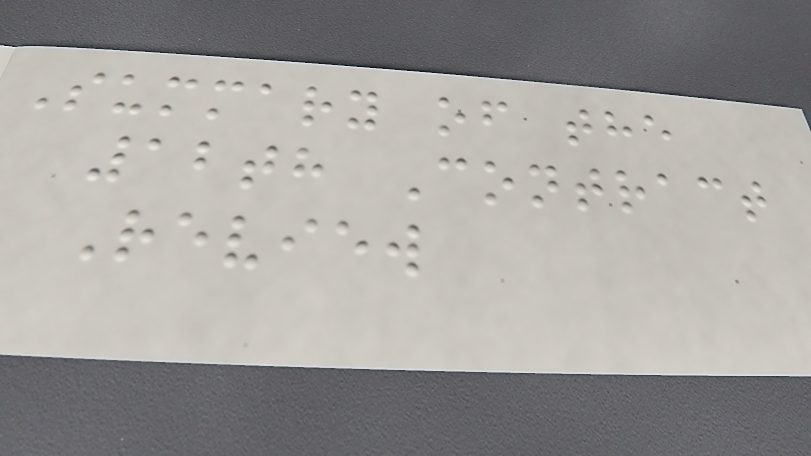Summary of the
12th Contract
Review
